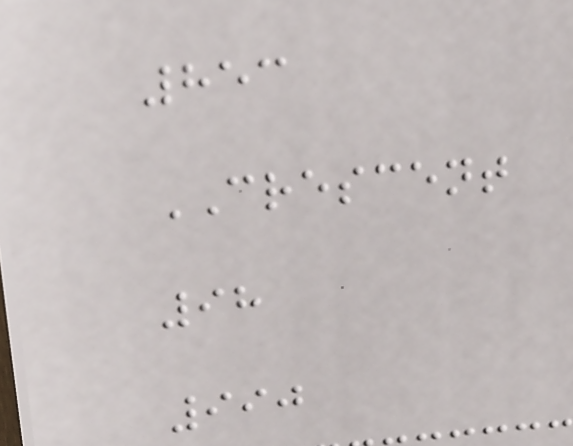853
CRESCENT
98
990
